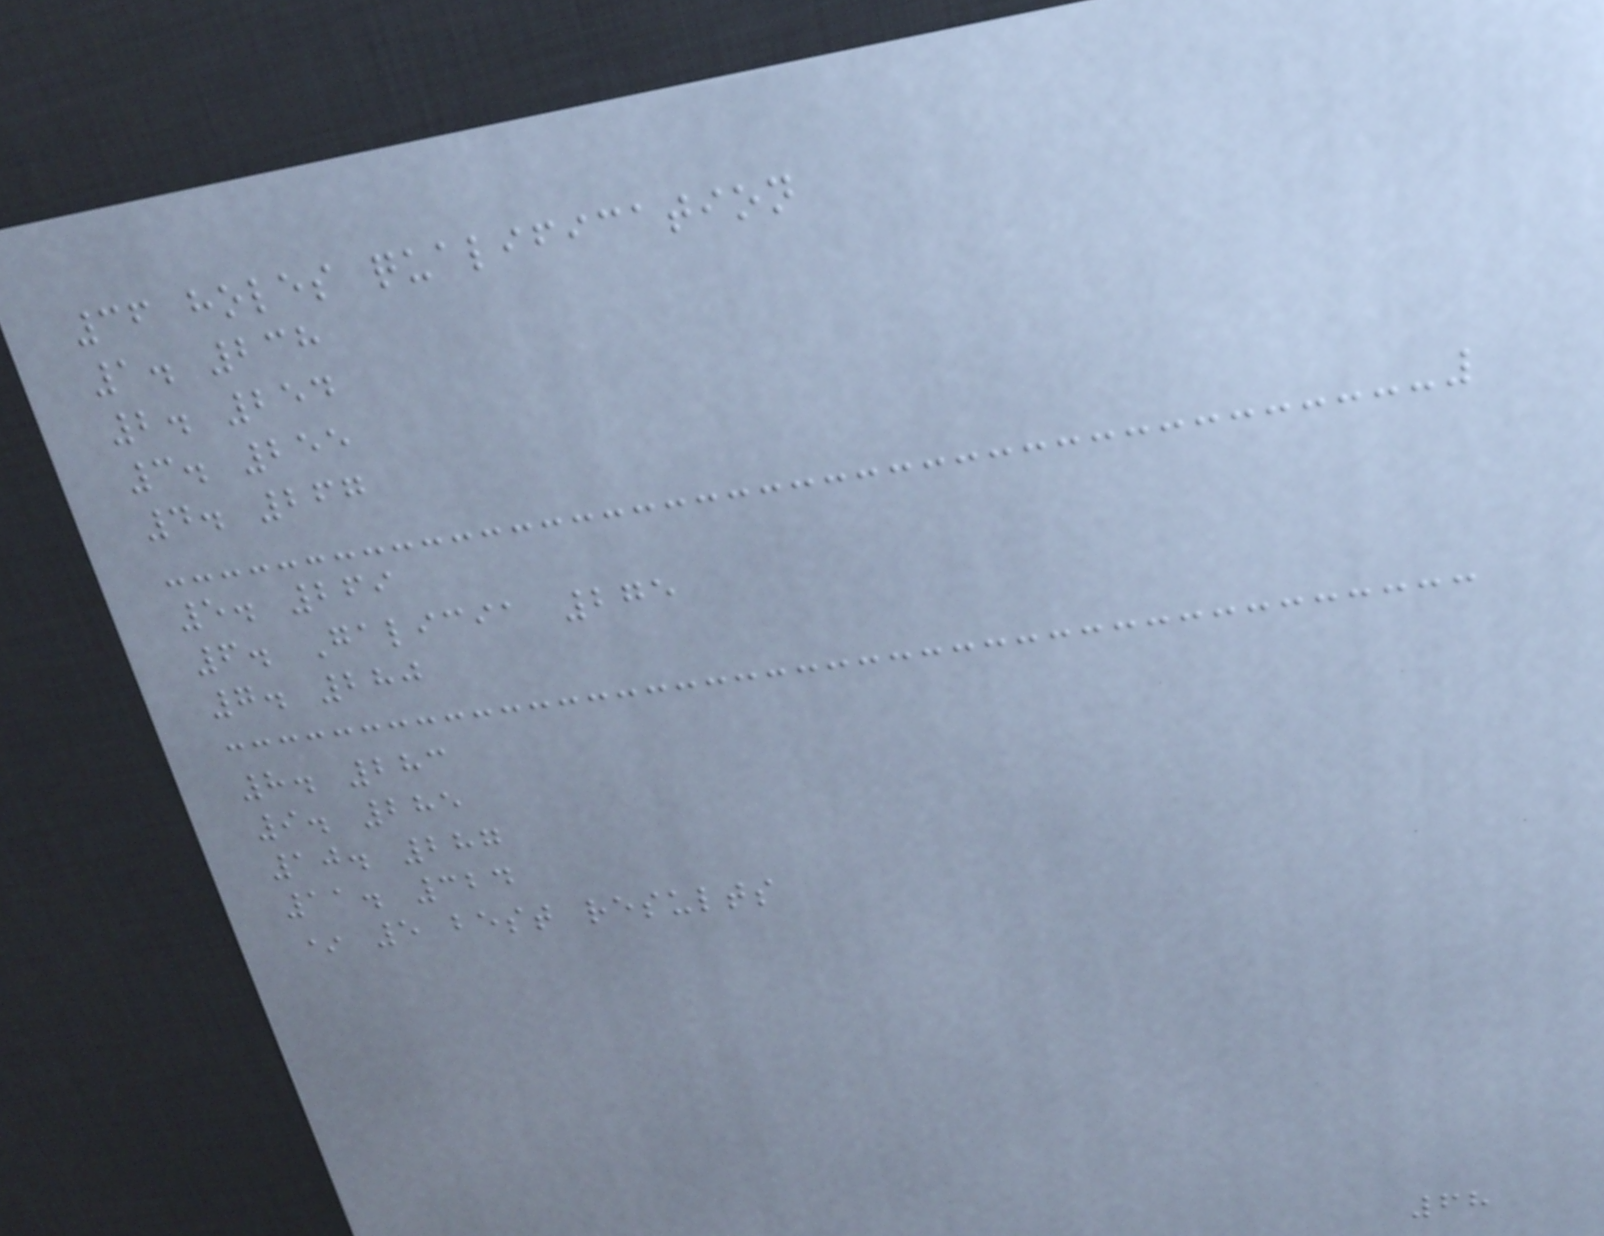36 holes qualification
1. 238
2. 254
3. 255
4. 267
5. 269
6. Galicia 275
7. 280
8. 283
9. 285
10. 287
11. 324
* 5 best results
68
